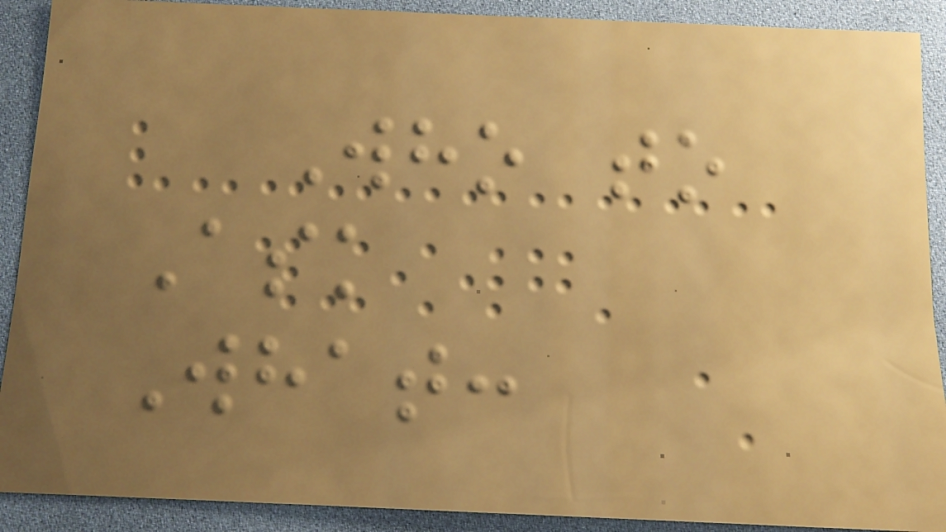Who to
Ask
What:
